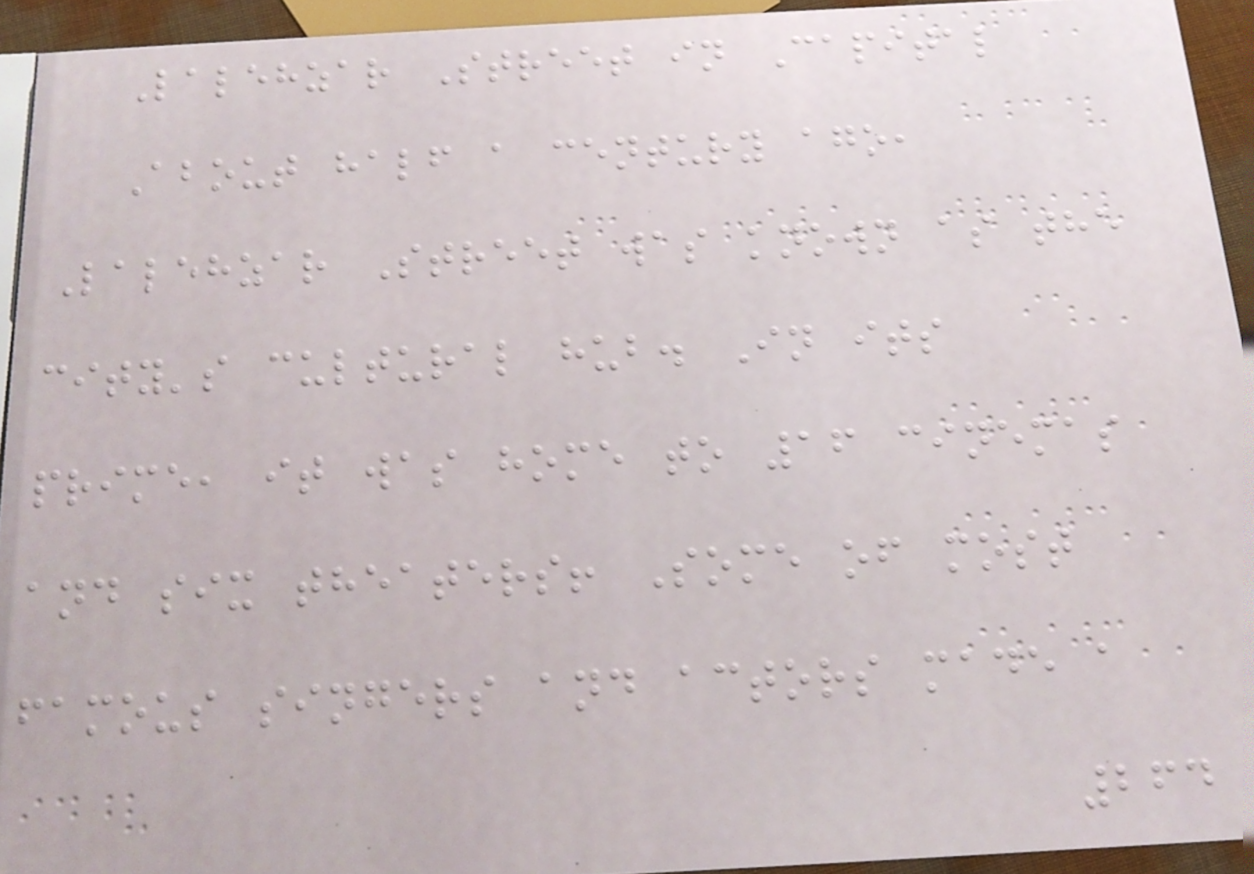Lalehzar Street in Capital
About half a century ago,
Lalehzar Street was known as the
city's cultural hub. In its
prime, it was home to 16 cinemas
and six theaters! Some of most
famous singers and actors made a
264
